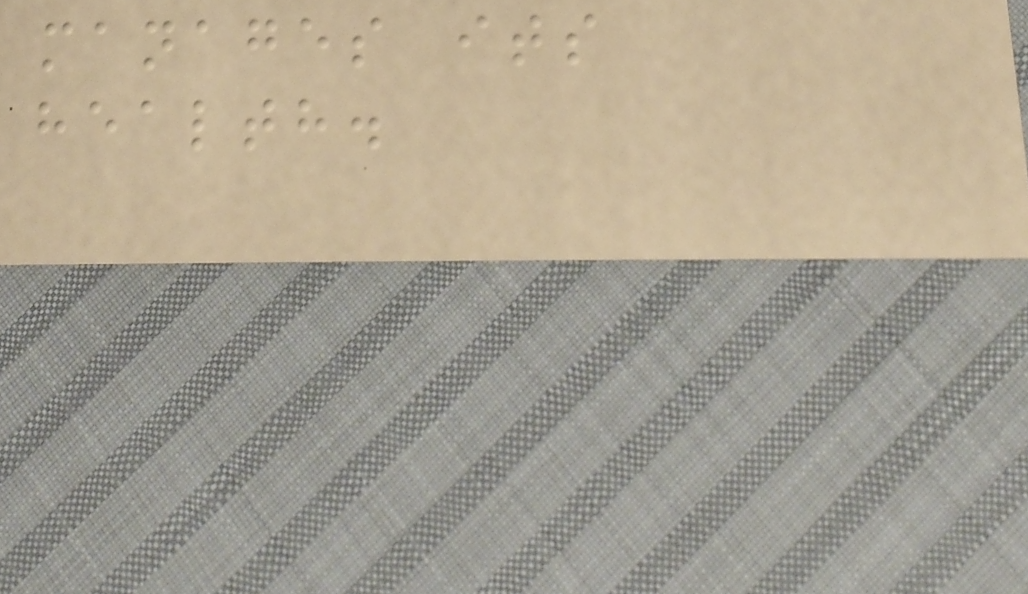manages its
health.
